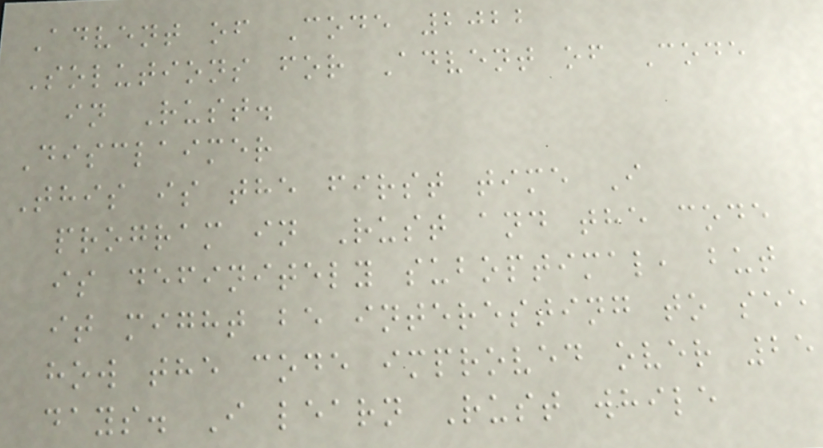Advent of Code 2022
Solutions for Advent of Code
in Rust.
Disclaimer
This is the first time I
program in Rust and the code
is definitely suboptimal, but
it might be interesting to see
how the code improved over 25
days. I learn Rust while
